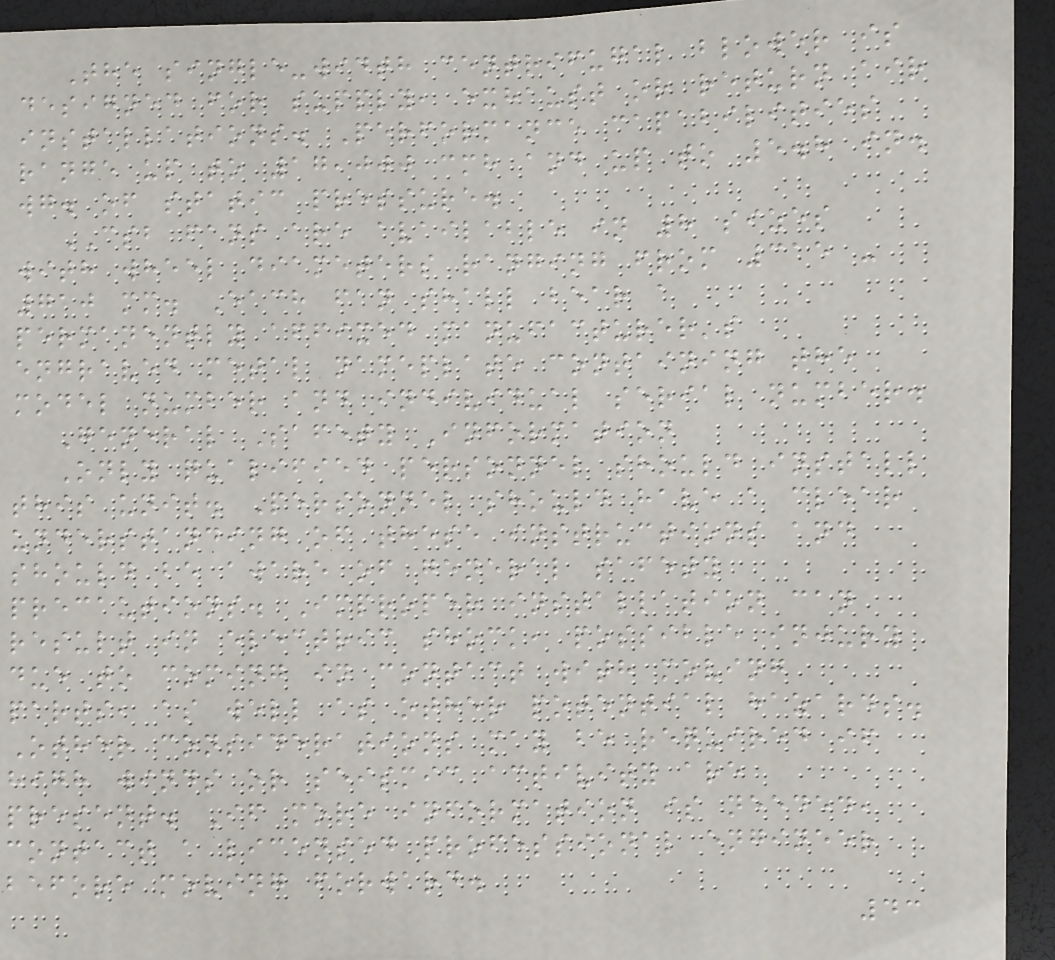The single-width centrifugal blower is
designed for supply, exhaust or return air
installations. Performance capabilities
range up to 17,000 cmh and up to 5.8 in.
wg. of static pressure.
CSB fans are available in 8 sizes
with wheel diameters ranging from 315 -
710 mm. Each fan shall bear a
permanently affixed manufacturer's
engraved metal nameplate containing the
model number and individual serial number.
General Safety Information
Only qualified personnel should install
this unit. Personnel should have a clear
understanding of these instructions and
should be aware of general safety
precautions. Improper installation can
result in electric shock, possible injury
due to coming in contact with moving
parts, as well as other potential hazards.
Other considerations may be required if
high winds or seismic activity are
present. If more information is needed,
contact a licensed professional engineer
before moving forward.
43
